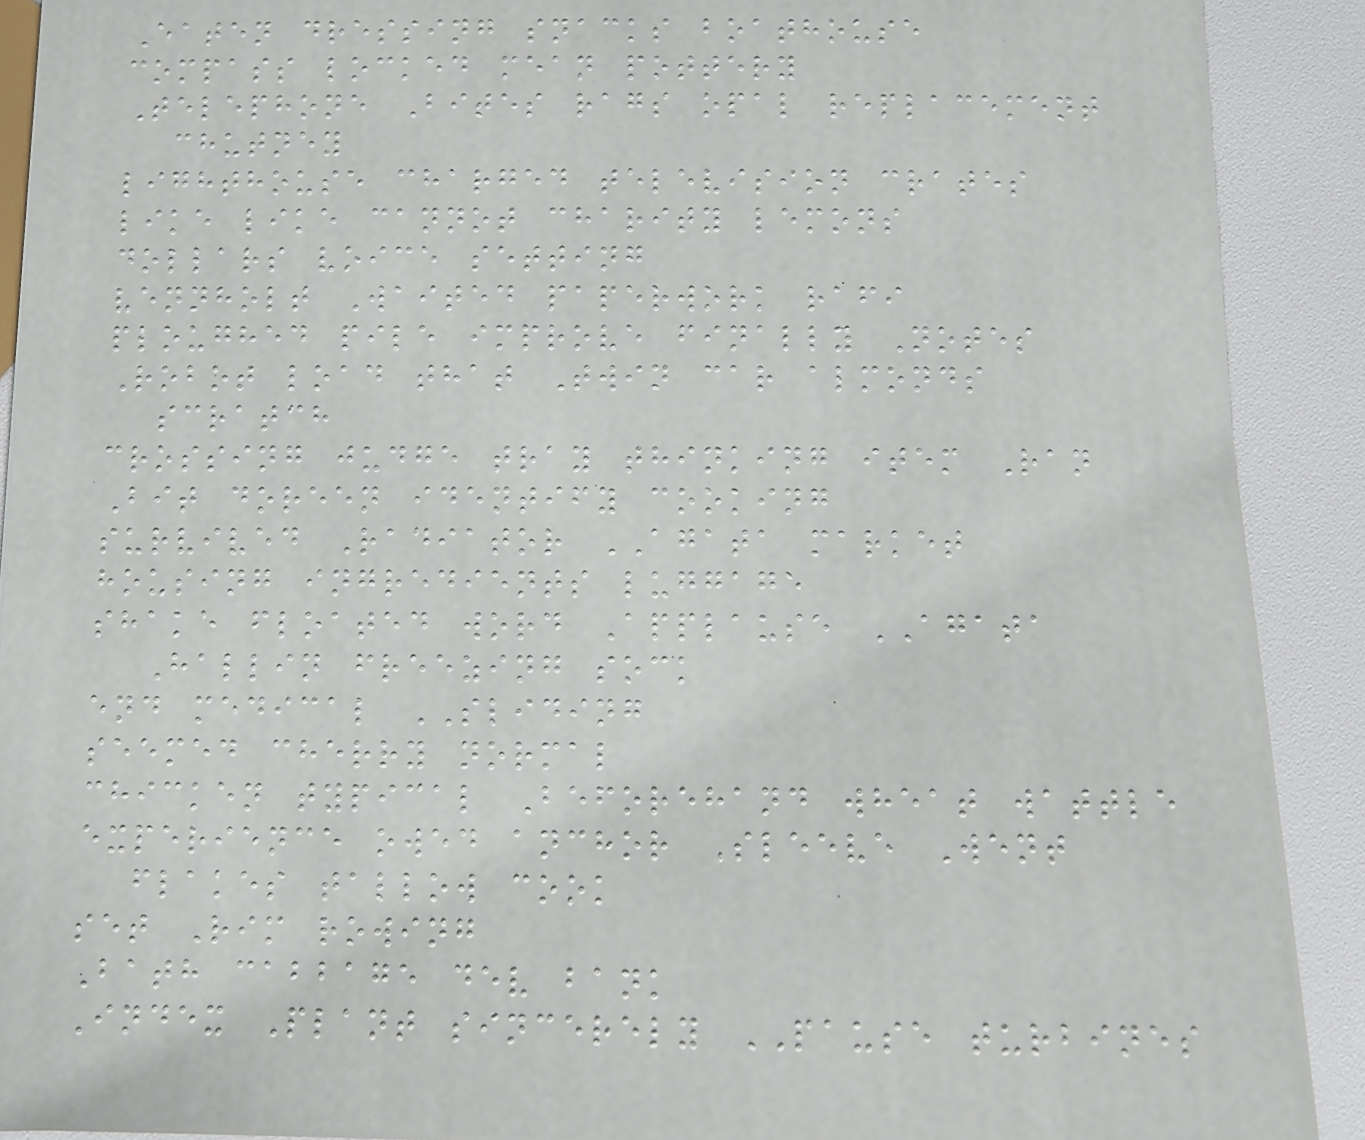Eaten dressing snacks boathouse
compass locked mean pottery
Telephone Bites rags opal replacement
chutney
lighthouse charged television crates
like like cannot charity lemons
dollars voice setting
vennholt Waited paperwork rafi
ploughed pile improve finally Notes
Robot load that Twin car almonds
scratch
crossing judge tray thinking item Ran
Bit doreen identify cooking
survived Radiator AGATA market
housing ingredients luggage
shake floated word Applause AGATA
Hallin freezing sock
end medical SLIDING
seemed cherry normal
chicken typical Beforehand wheat wattle
experience owed anchor Sleeve Went
flakes tallow cook
set Rim rowing
Bath cabbage dev bank
Index Plant sincerely PAUSE turbines
